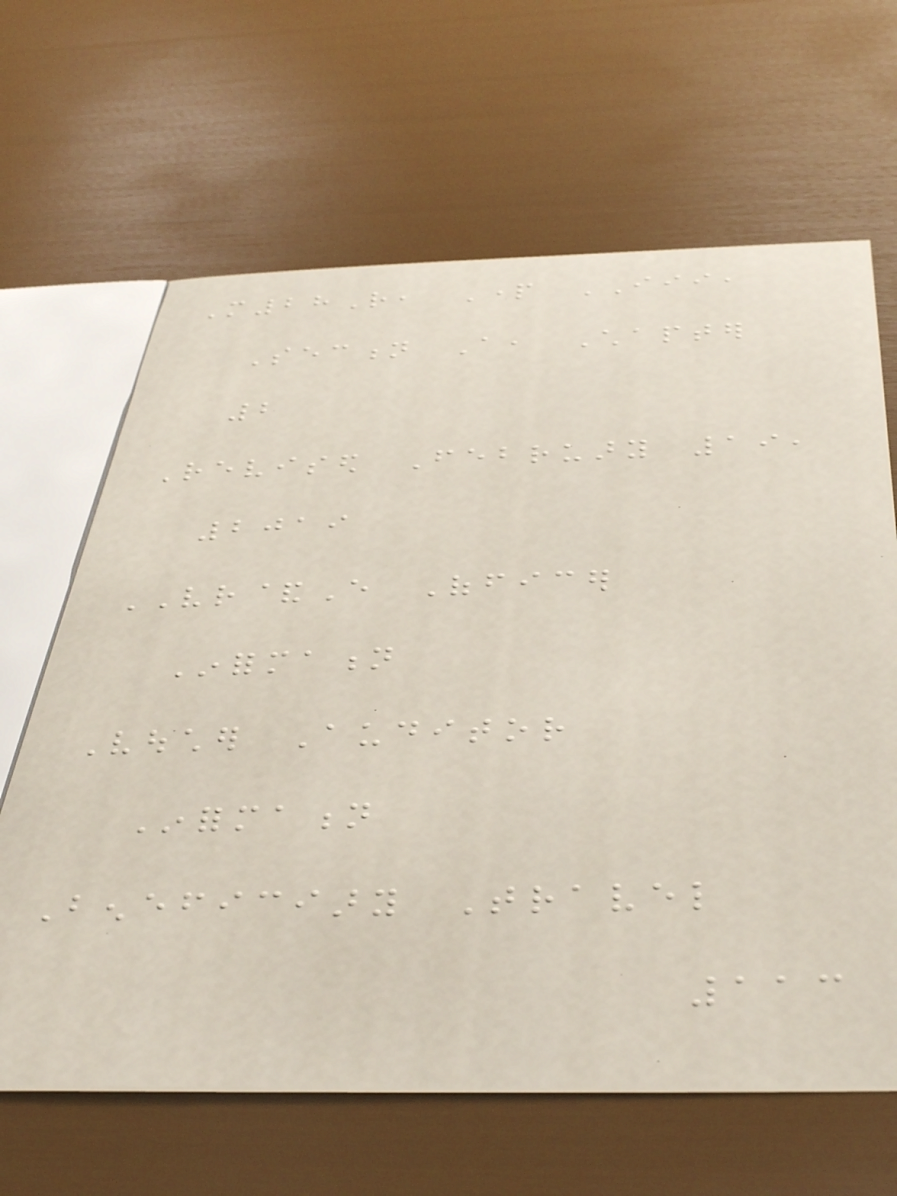M28R, Part III,
Section A, Chapter
2
Revised February 19,
2019
VR&E Officer
Information
Voucher Auditor
Information
Beneficiary Travel
113
